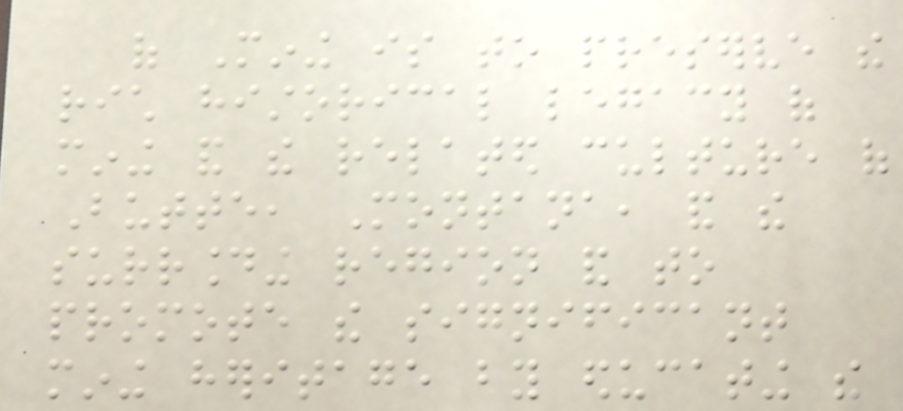of Mining is to preserve the
rich historical legacy of
mining and the related culture of
Butte, Montana, and the
surrounding region and to
promote the significant
mining heritage by educating the
